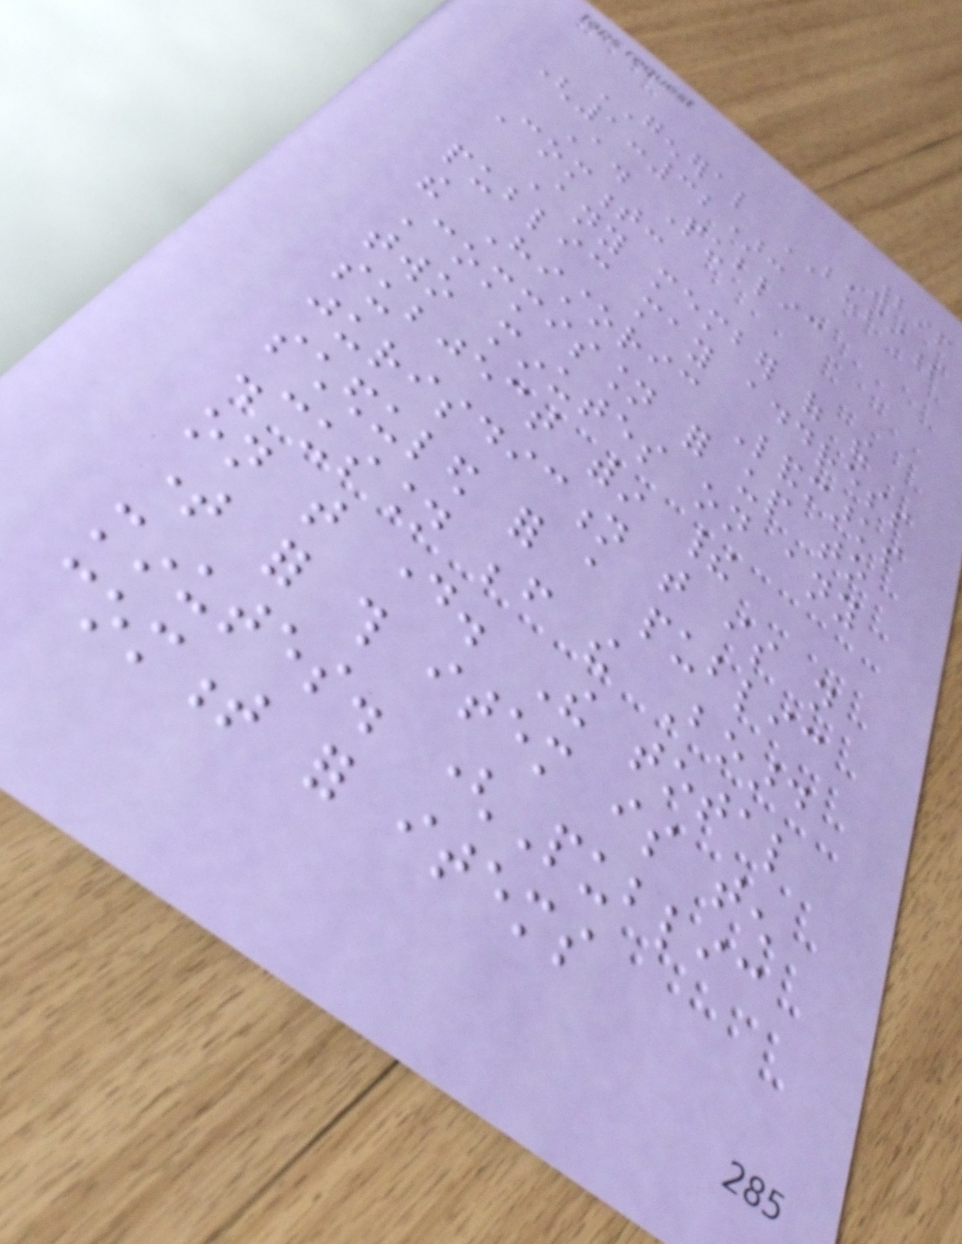296
GENERAL BUSINESS
(1:32):
A. Public
Comment:
Any member of the
public may address
the Historic Landmarks
Commission for up to
two minutes on any
subject within their
jurisdiction that is not
scheduled for a public
discussion before the Board
on that day. The total
time for this item is ten
minutes. (Public
comment for items
